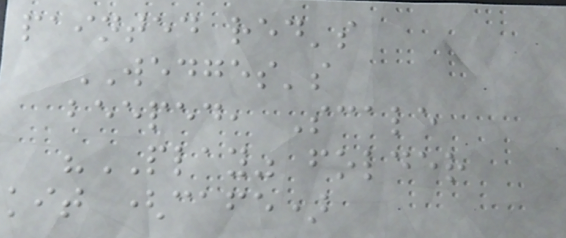painted red's
WEDGES's
beeped, Scale
"PLAY" folder
kit (cafe)
